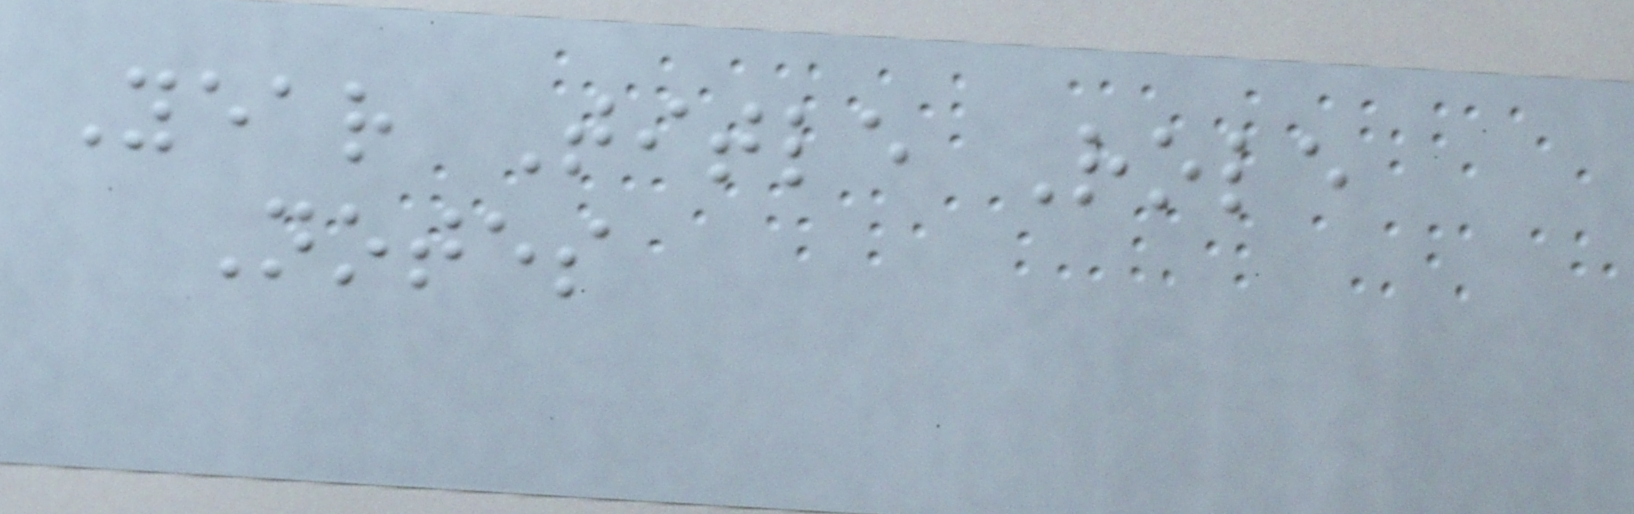Year Title Role
Notes
